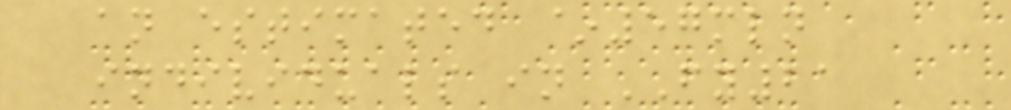an estimated ~57mln
individuals in FY21
